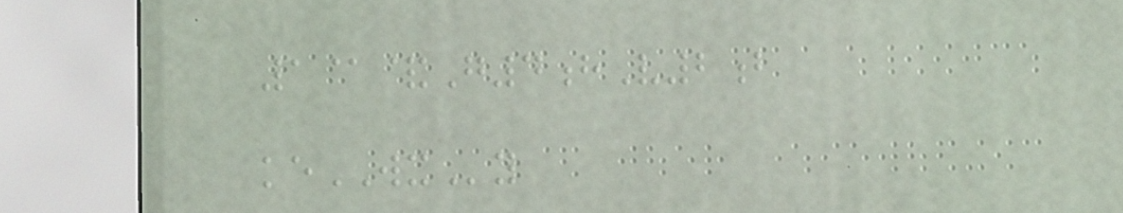1@&G4hV2b
keWXy
